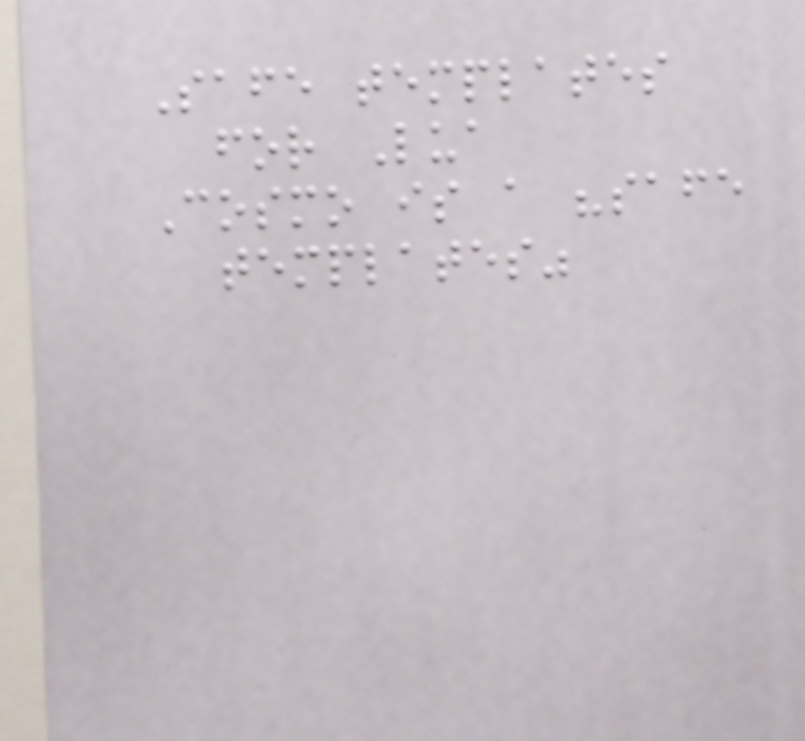Safe templates
for Lua
Cosmo is a "safe
templates"
